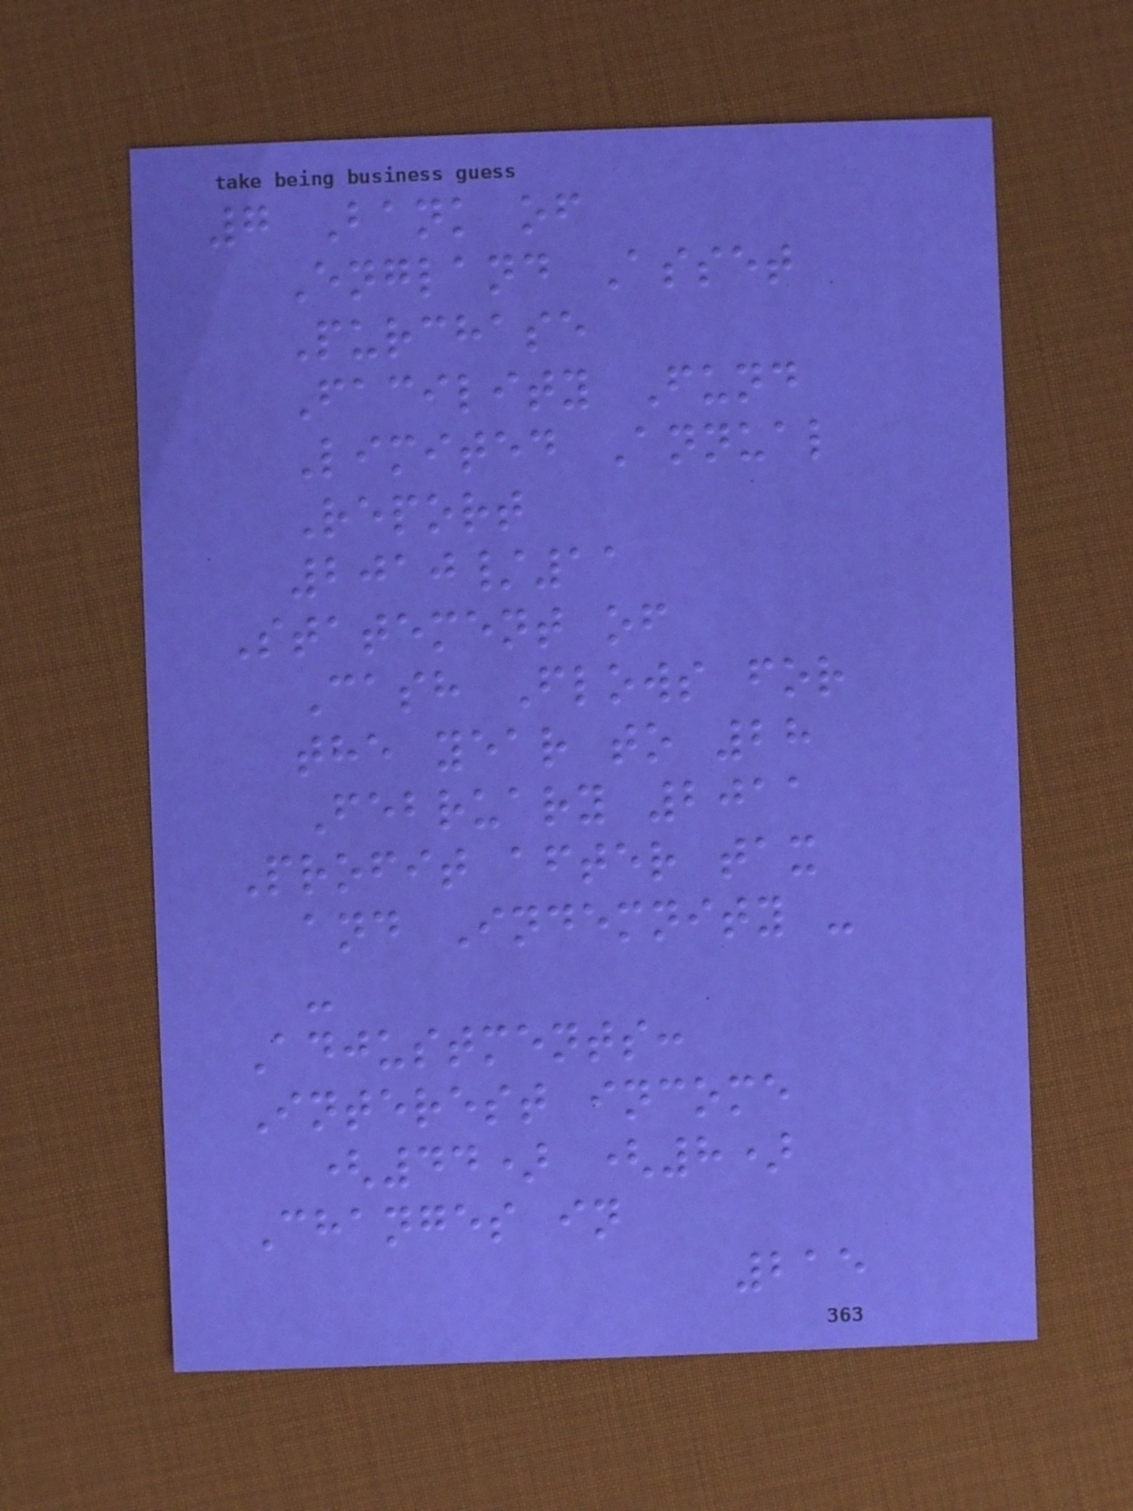7 Bank of
England Asset
Purchase
Facility Fund
Limited Annual
Report
2010/11
Statement of
Cash Flows for
the year to 28
February 2011
Profit after tax
and Indemnity -
-
Adjustments:
Interest income
(44) (8)
Changes in
215
